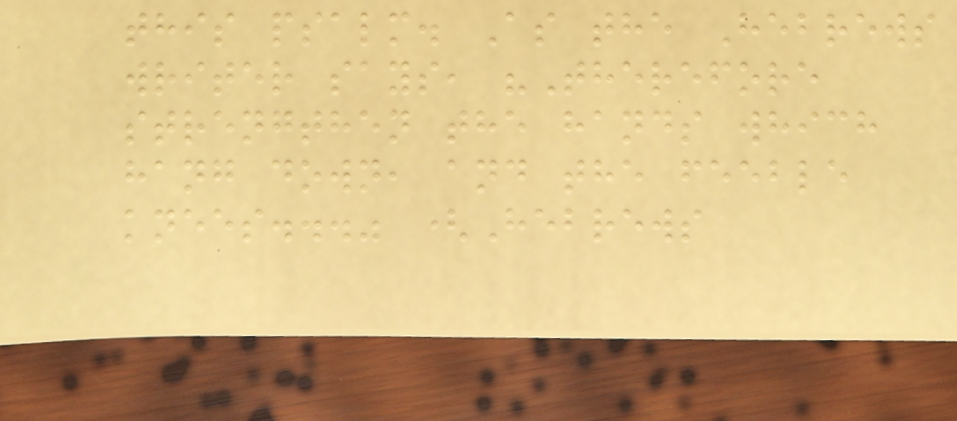this psalm. As the Hebrews
writer says, "Therefore
strengthen the hands which
hang down, and the feeble
knees..." (Hebrews
